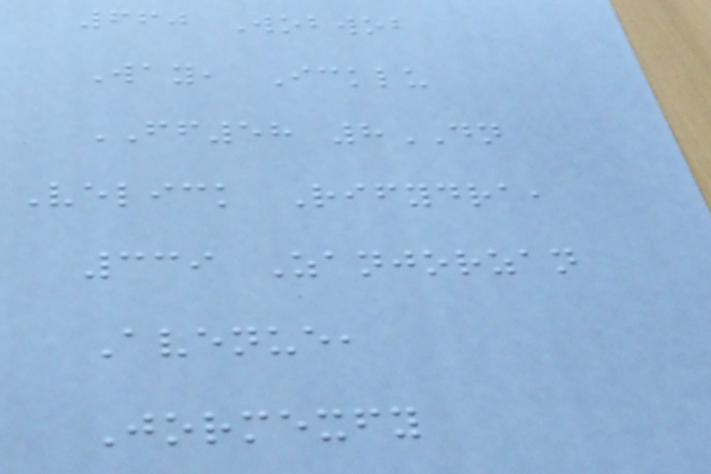660 Wobwob
Way, Icklu
FF58 8DN
Velick Rifydra,
339 Zanjorzan
Avenue,
Jormexfy
